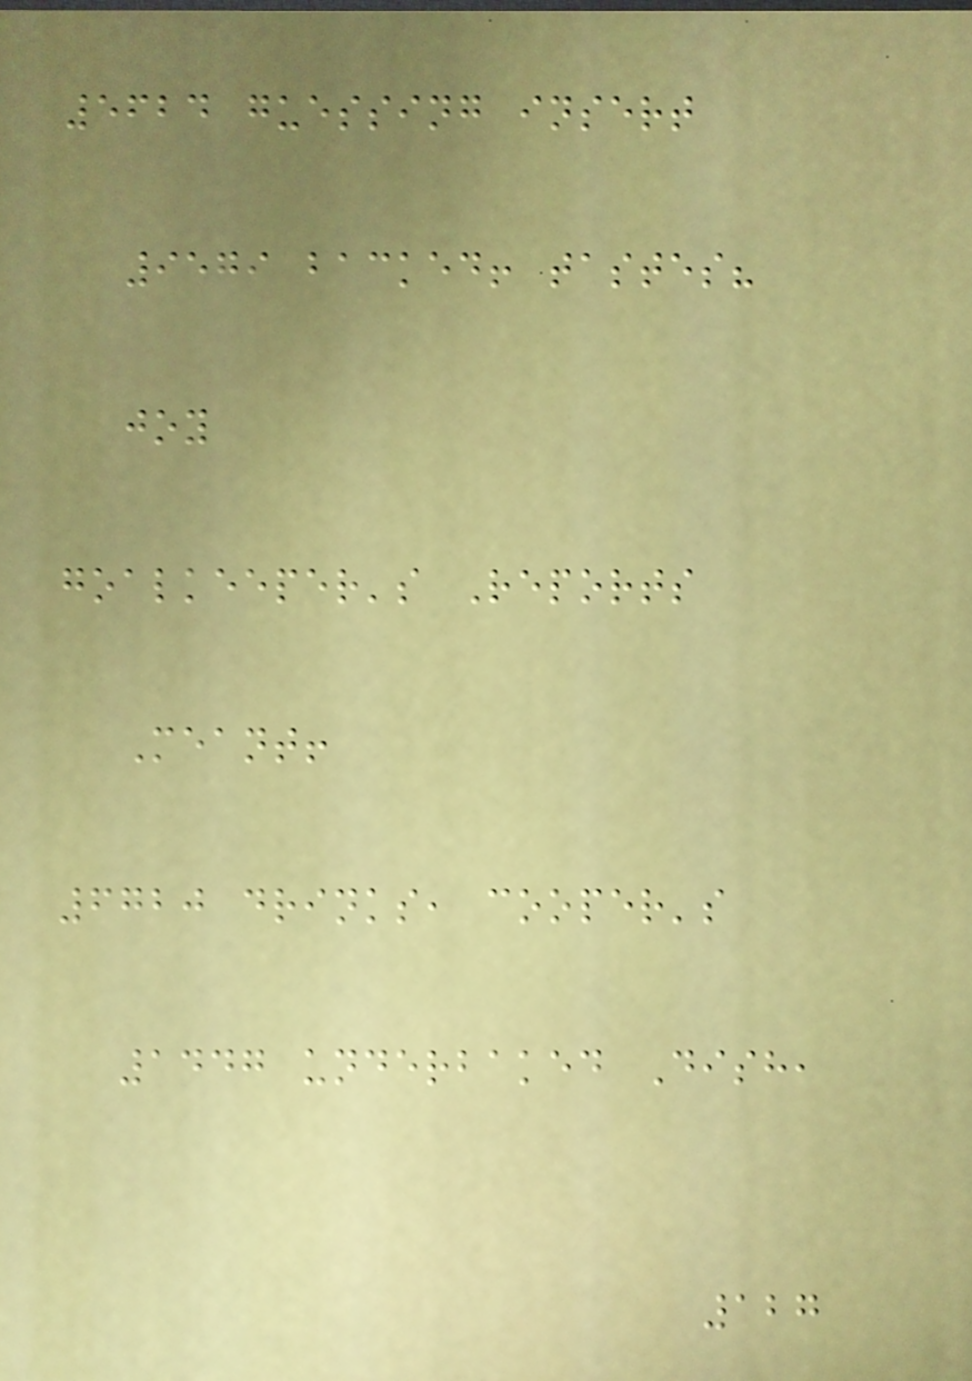5624 guessing insert
9579 backed! tastes?
joy
goalkeeper's Reports
Meant!
6720 drinks, cooper's
1447 underbaked Dish,
127
